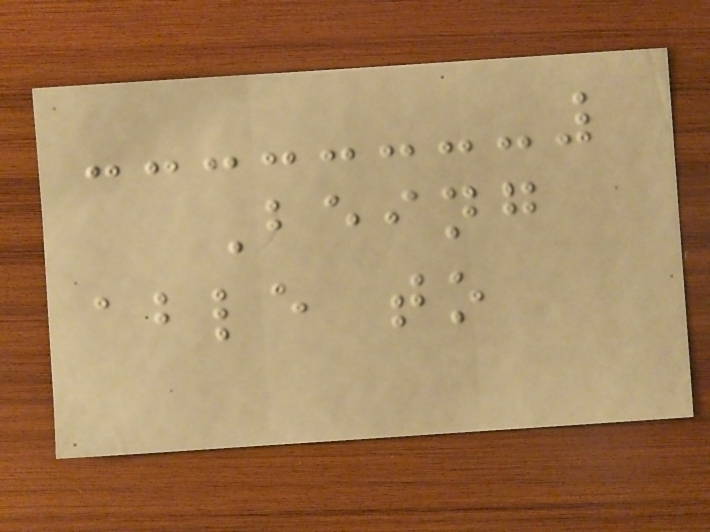Being
able to
